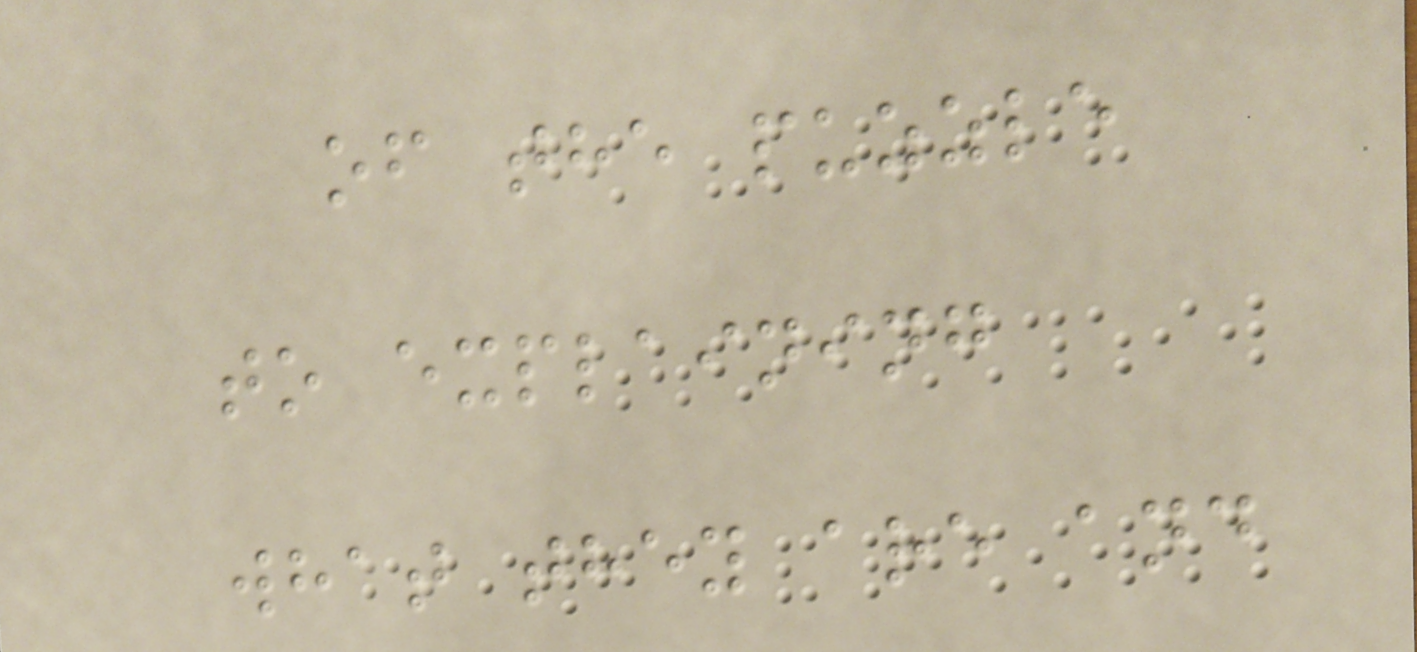of the puzzle
to explaining
what they are and
